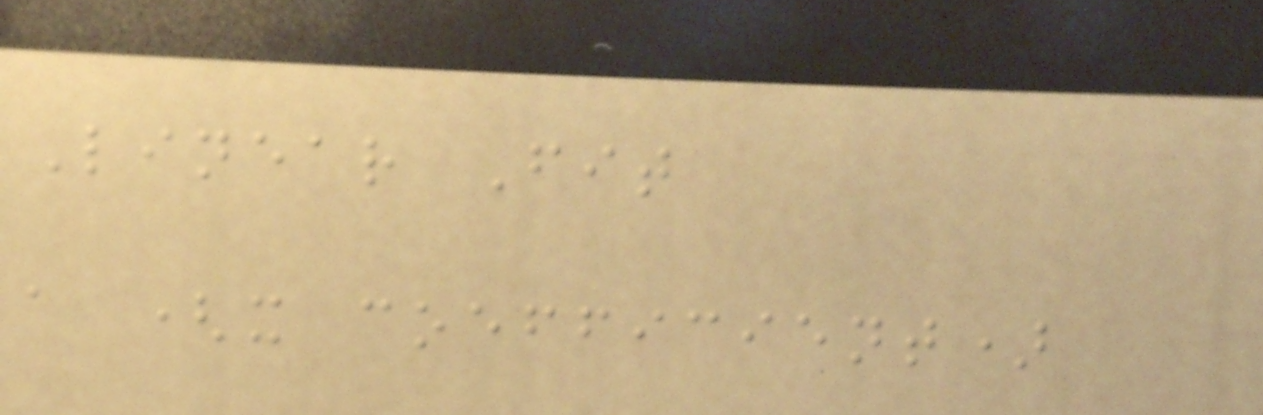Linear Fit
a (x coefficient)
